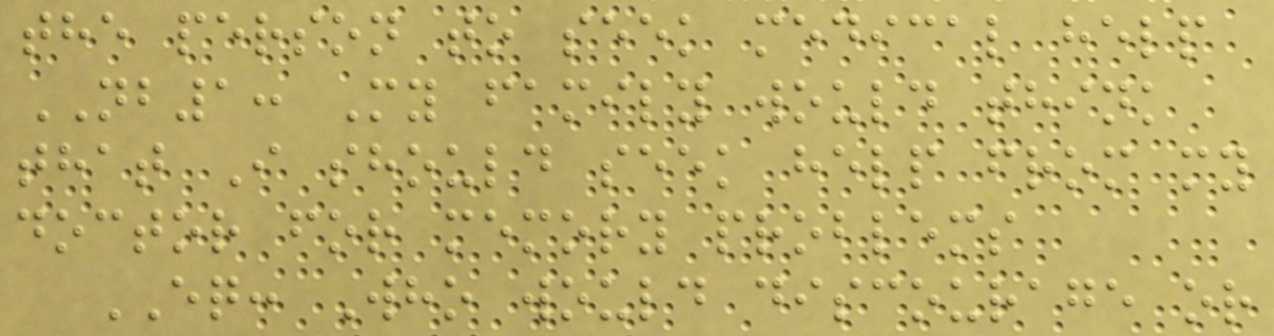the person to seek medical help
NB1: My family would think
that I should seek help from my
doctor for memory problems
EQ: Who would discourage or
